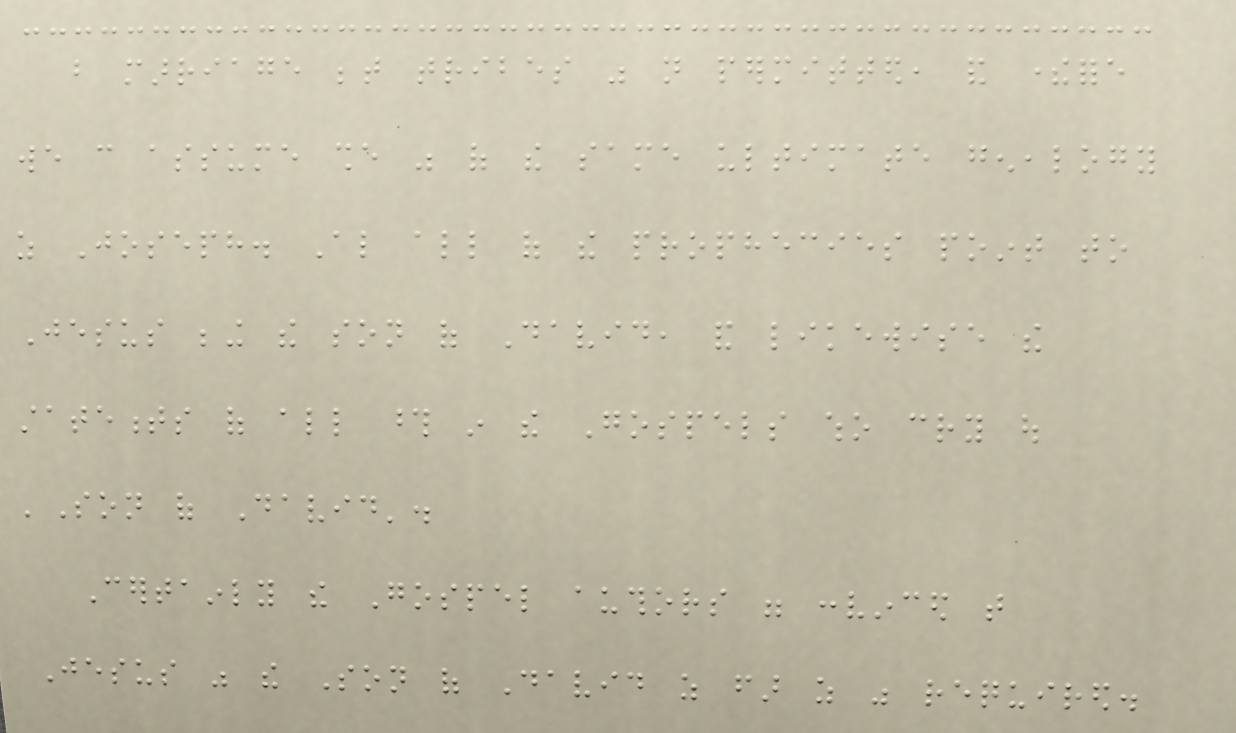but marriage between tribes was not permitted, and therefore
we can assume she was of the same ultimate genealogy
as Joseph. Also all of the prophecies point to
Jesus being the son of David, and likewise the
statements of all those in the Gospels who cry out
'Son of David'.
Certainly the Gospel authors were convinced that
Jesus was the Son of David as far as was required.
